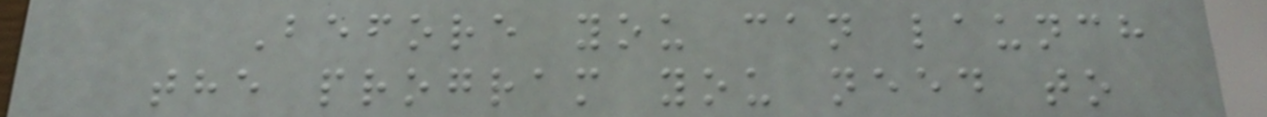Before you can launch
the program you need to
